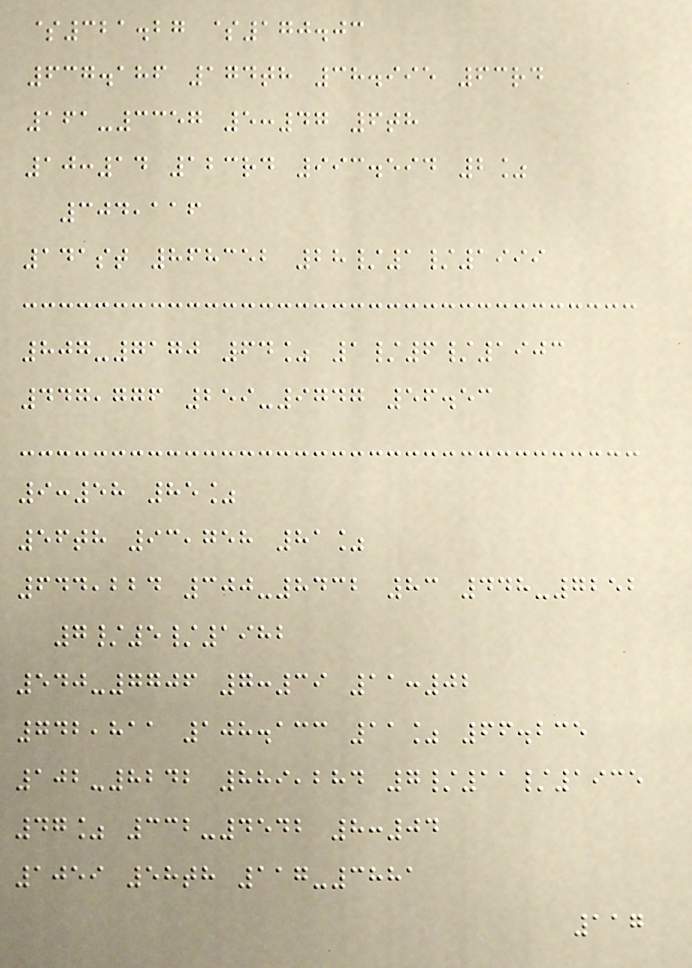$321.27 $170.03
637.186 174th 38.995 63rd
161-3357 5:47 6th
10:14 123rd 993.594 2%
304,116
141st 868352 28/1/1999
807-7170 64% 1/6/1903
447,776 259-9747 56.53
9:58 85%
56th 93,758 81%
644,224 300-8432 83 448-7252
7/5/1982
540-7706 7:39 11:02
742,811 108.133 11% 66.235
102-8242 889,284 7/11/1935
47% 332-4542 8:04
1059 58th 117-3881
117
